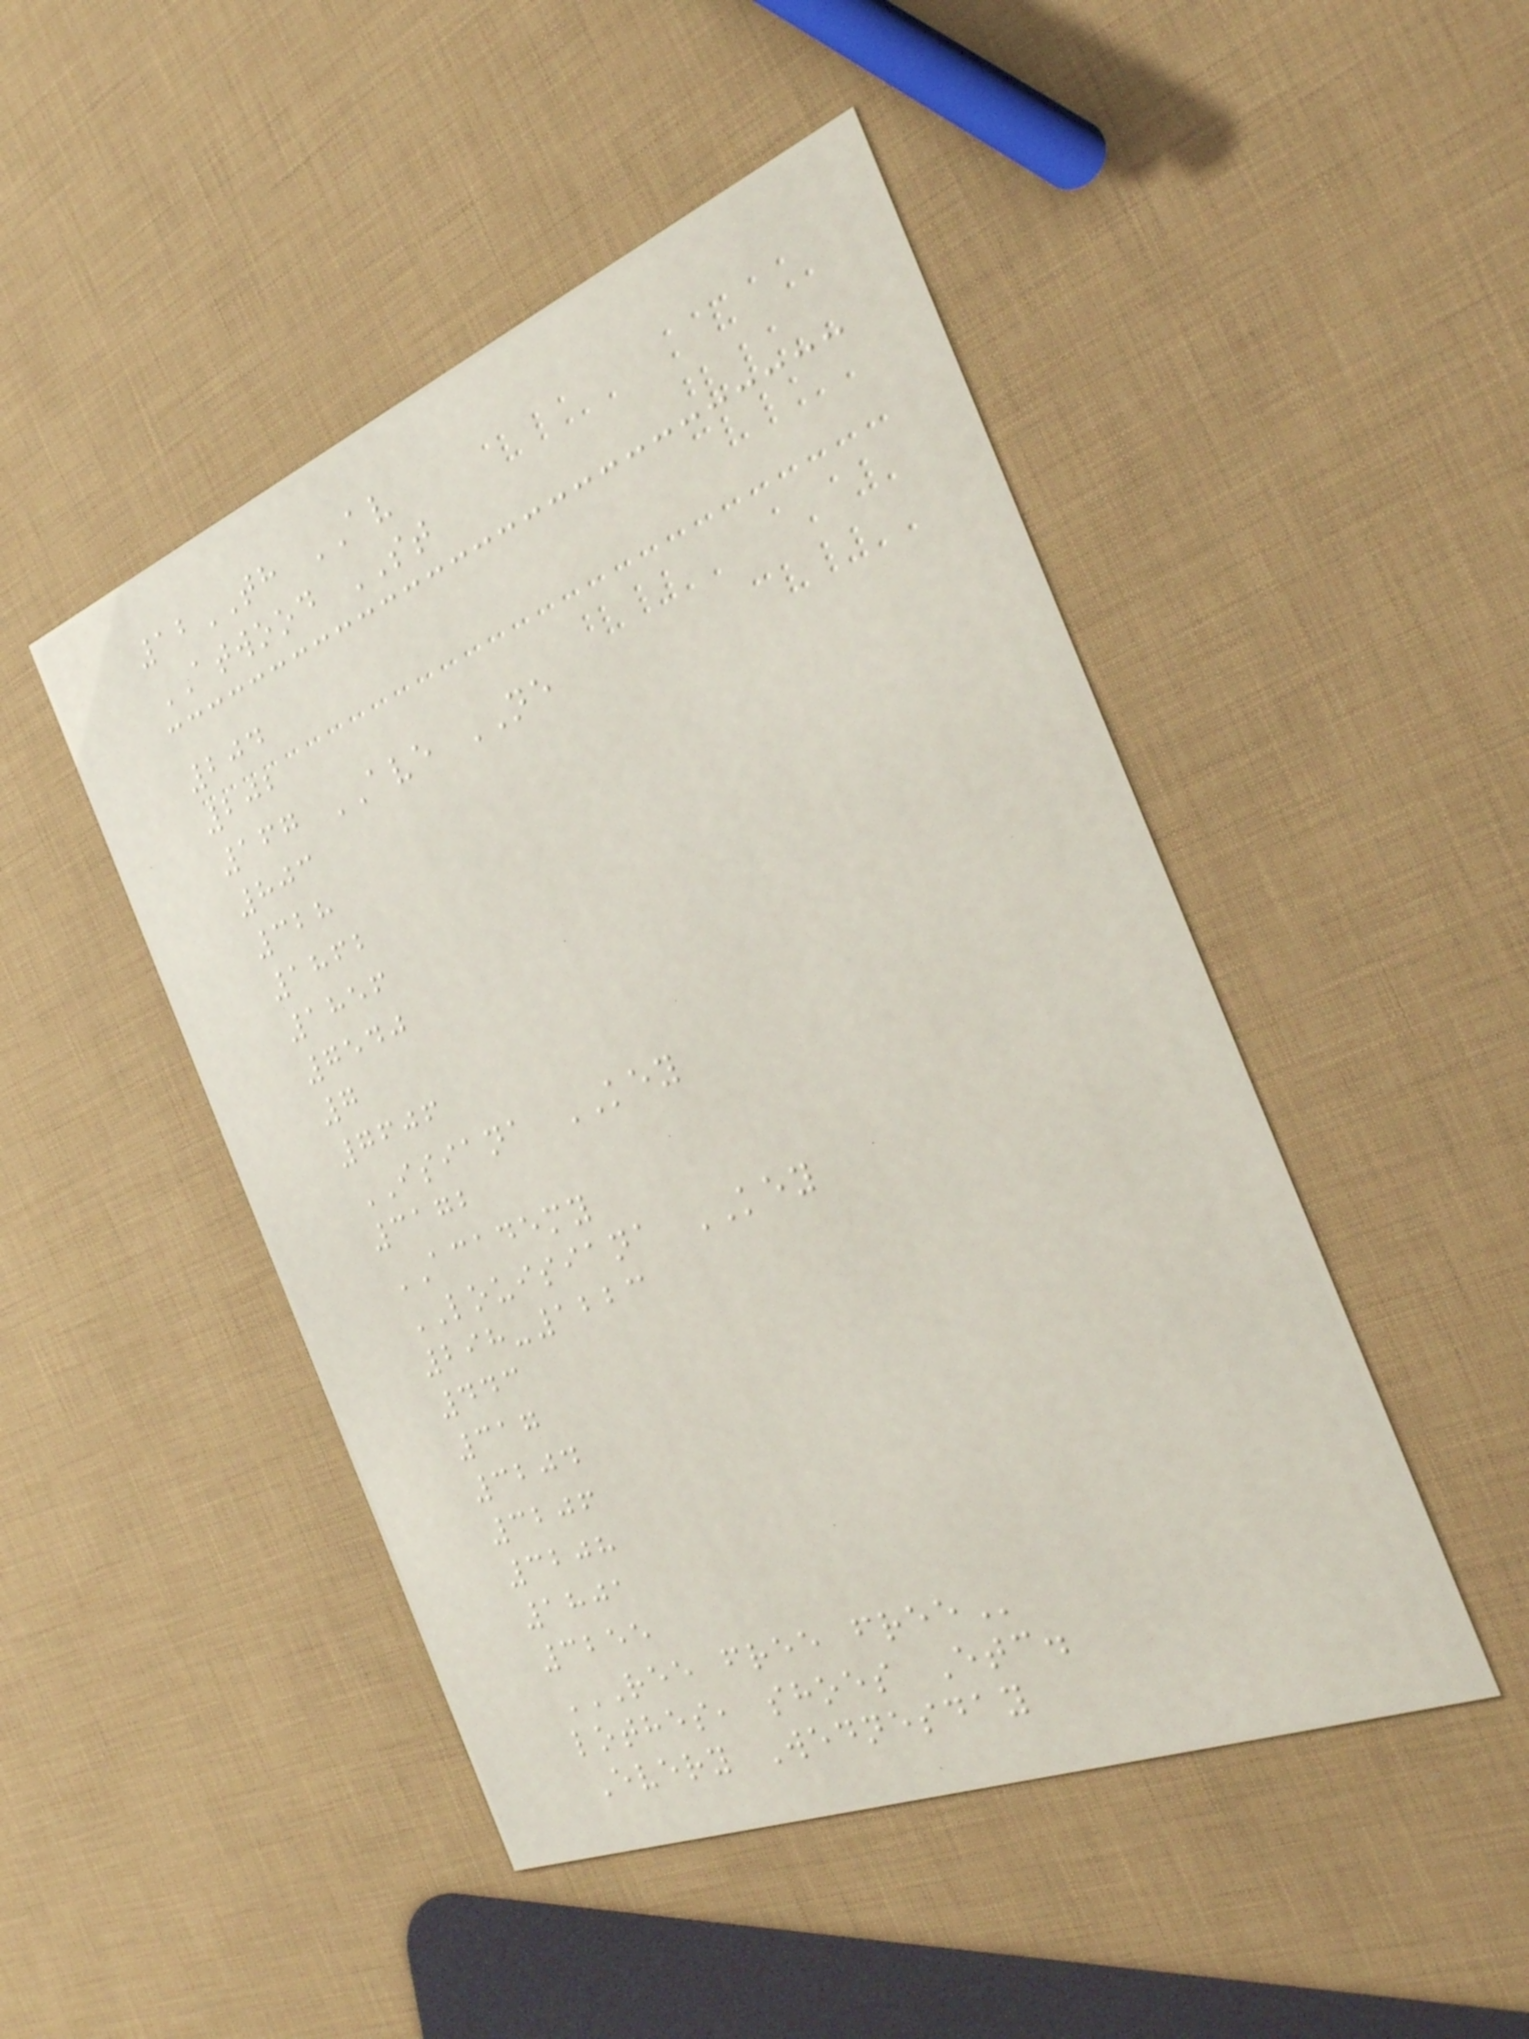12TH AV
ATWOOD ST
204
202
167 AVE NE
803
328
1862
1856
7540
7
7606
ISIANA KEY
3172
ACADEMY
LOUISIANA KEY
298-1223
443
317
3204
3206
3208
1801
3255
REE FREE FREE
lothes, shoes Etc.
Every Wednesday
